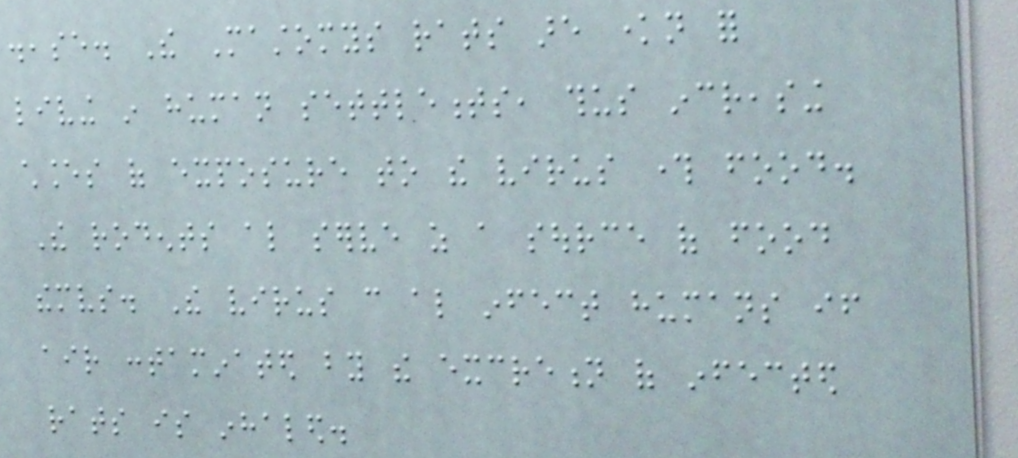disease. The Mastomys rats are known for
living in human settlements, thus increasing
chances of exposure to the virus through food.
The rodents also serve as a source of food
themselves. The virus can also infect humans if
air contaminated by the excretion of infected
rats is inhaled.
